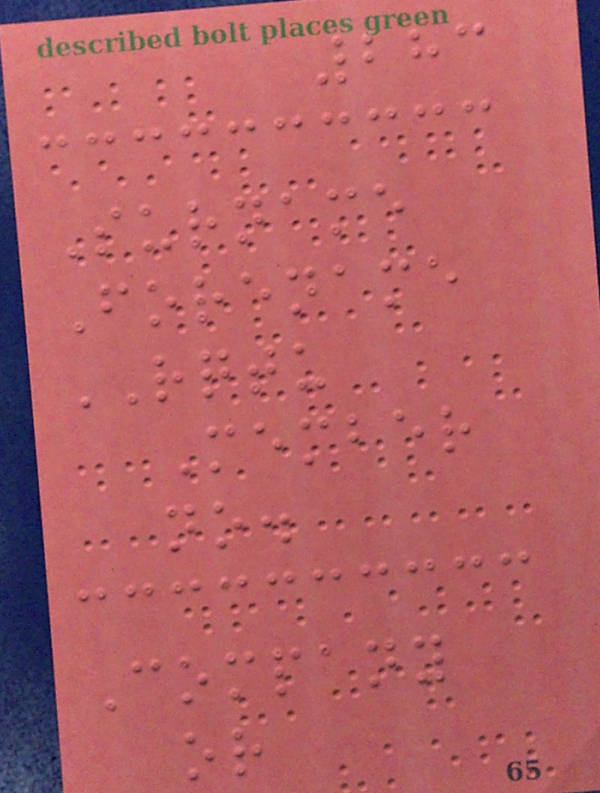283
Surname
Forename
RQTU
Member
no.
Company
or
